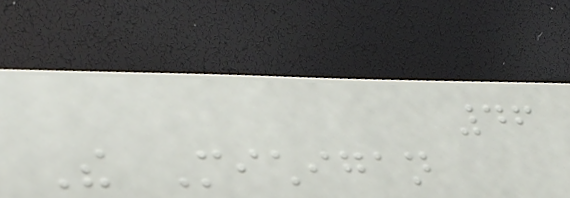46
The Michigan
